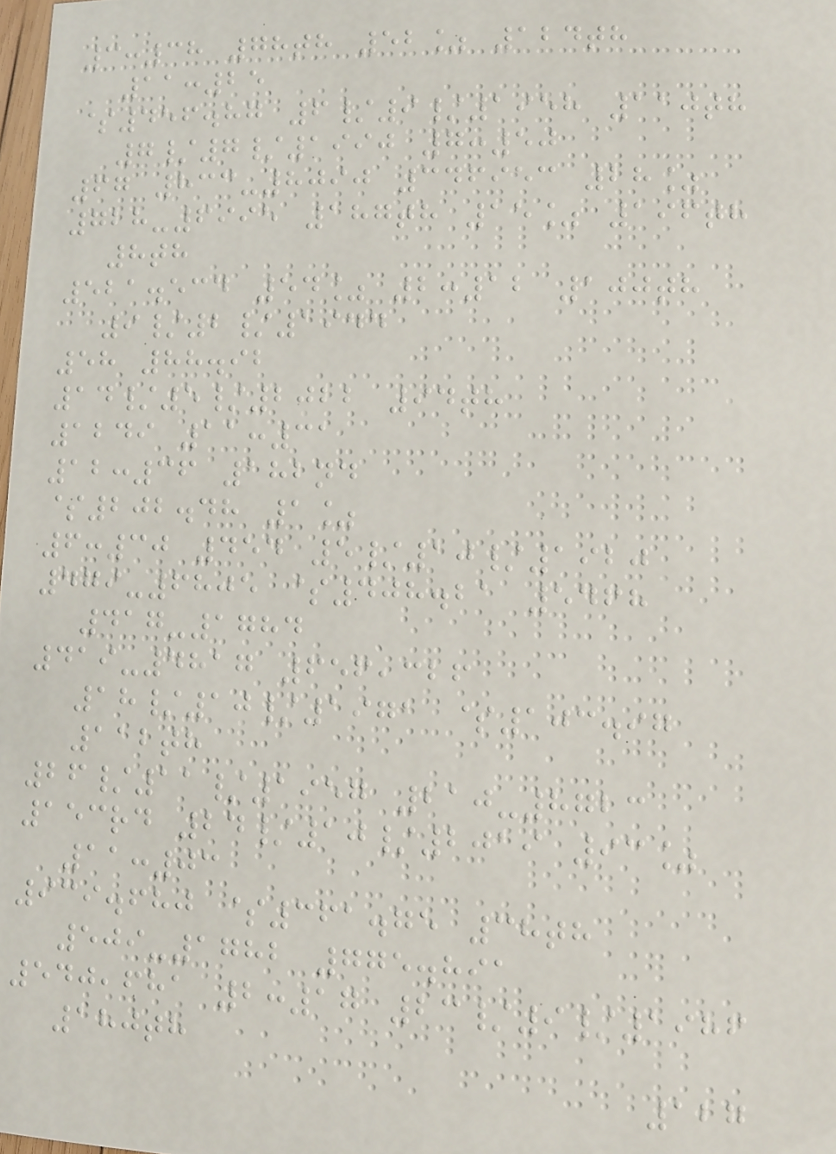3:38 78th 52% 124th
11:25
$456.87 6/9/1958 110th
7/7/1990 7:50
67 833-8090 346953 28%
728-6995 187th 15% 196th
8th
521.534 54% 2:12 100th
9/2/1944
58 88.92
14/5/2022 94th
1249 11:31
12:36 182nd
$202.48 1%
6:30 454 5/10/1920
479-6805 $408.21 5468
417-1784
419-4817 656,326
18/10/1971 $103.97
112th
26/11/1957 210-8723
153rd 24/10/2019 93%
11:03
939.680 $361.75 38th
509-1782 775.891
540,681 2:17 23/9/1986
180th
127
